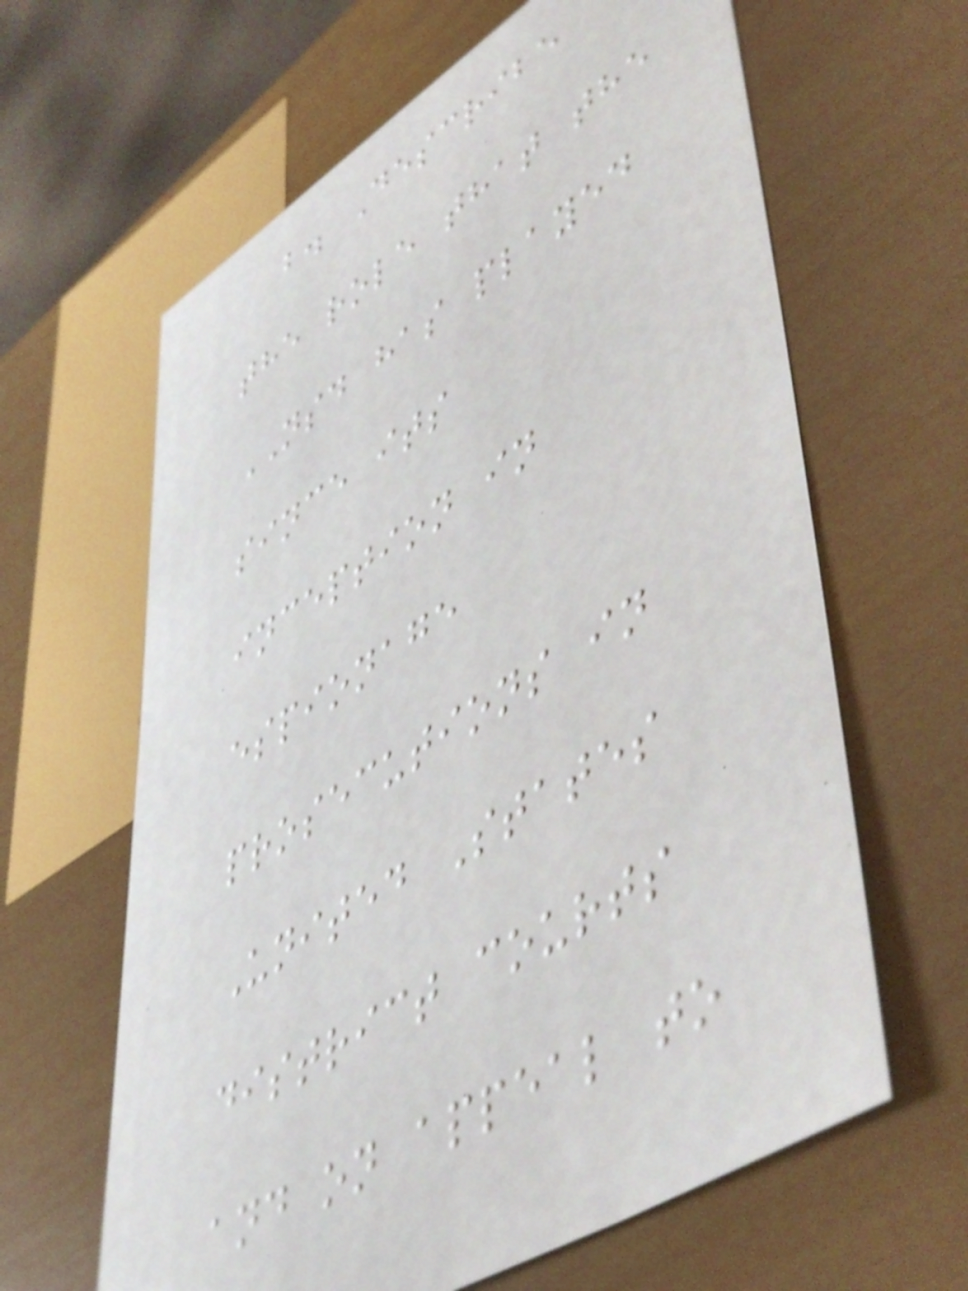b. Describe
the role that the
NSD has played
since its
inception in
espionage
prosecutions in
United States
district courts
and on appeal to
